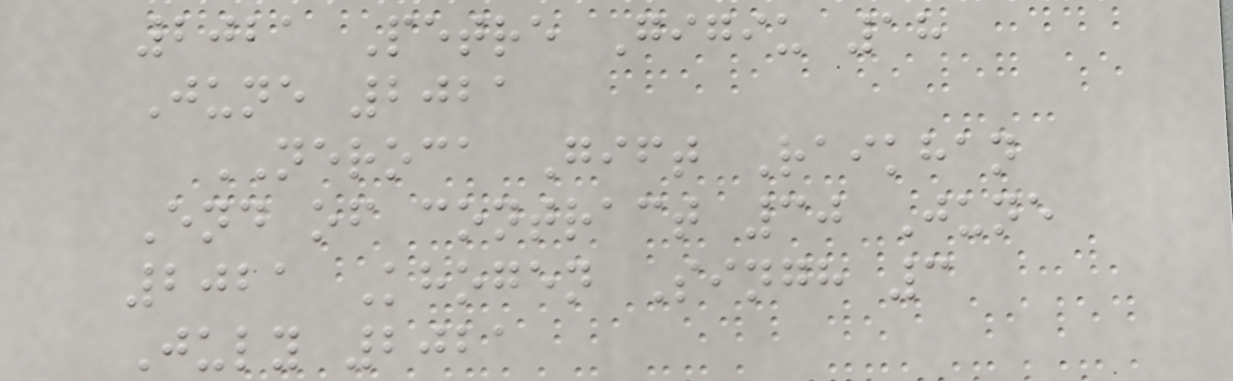2021 Petre Gigiu 18
June 2021
NEROCA Gift Raikhan
End of contract 30 June
2021 Khogen Singh 3
July 2021
